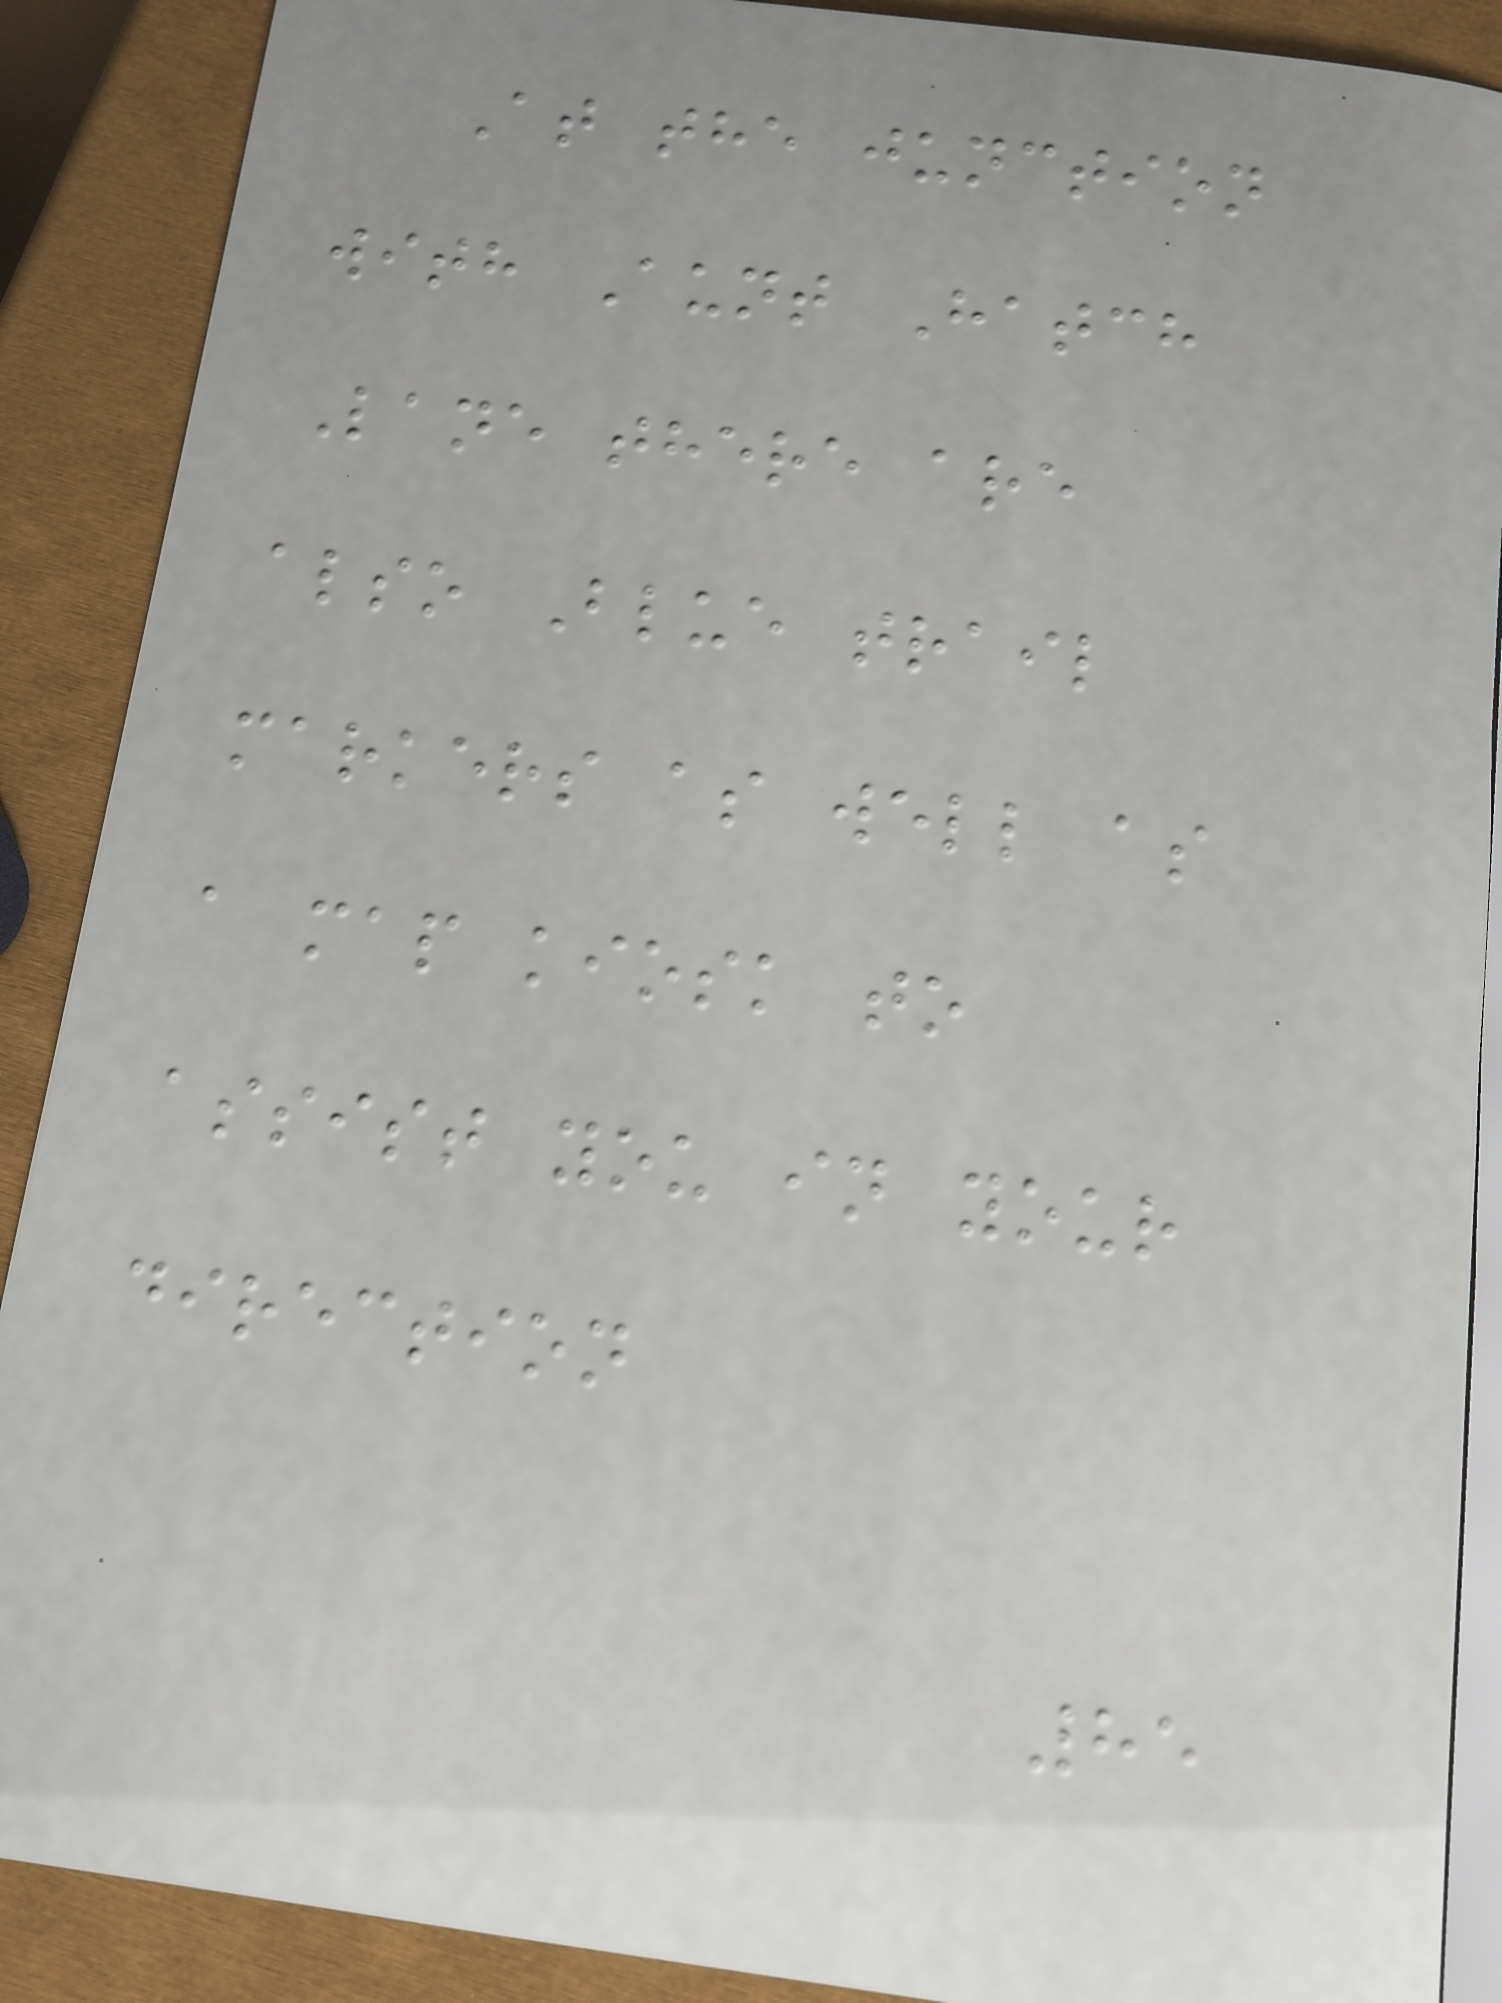At the junction
with Aunt Hatch
Lane there are
also Blue trail
markers as well as
a map kiosk to
assist you in your
direction
85
